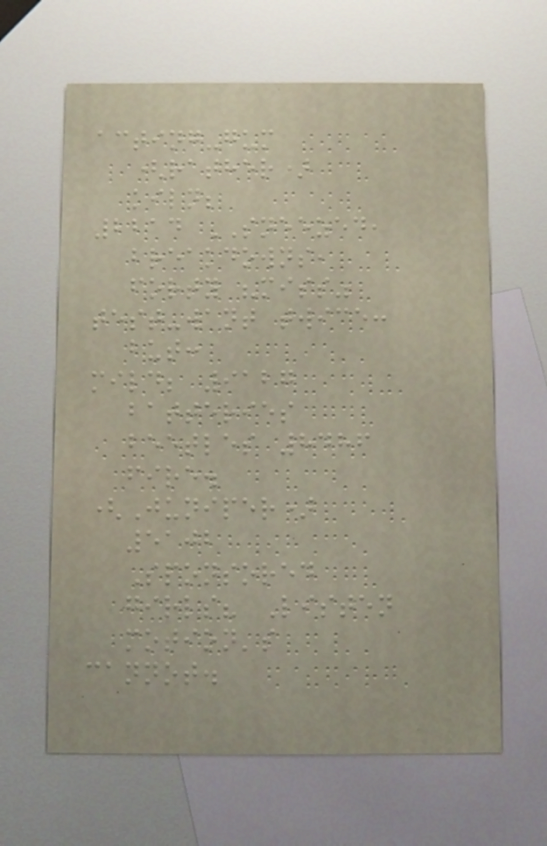acting-gum
(rather)
kiln;
2214 SNEEZED,
breakdowns,
forty "miss"
test-want twice:
but:
mild; 9127
batteries
beetles 8486
fire.
(Juniper)
5102
Sponsored
girls? Listen
motion's
cannot.
